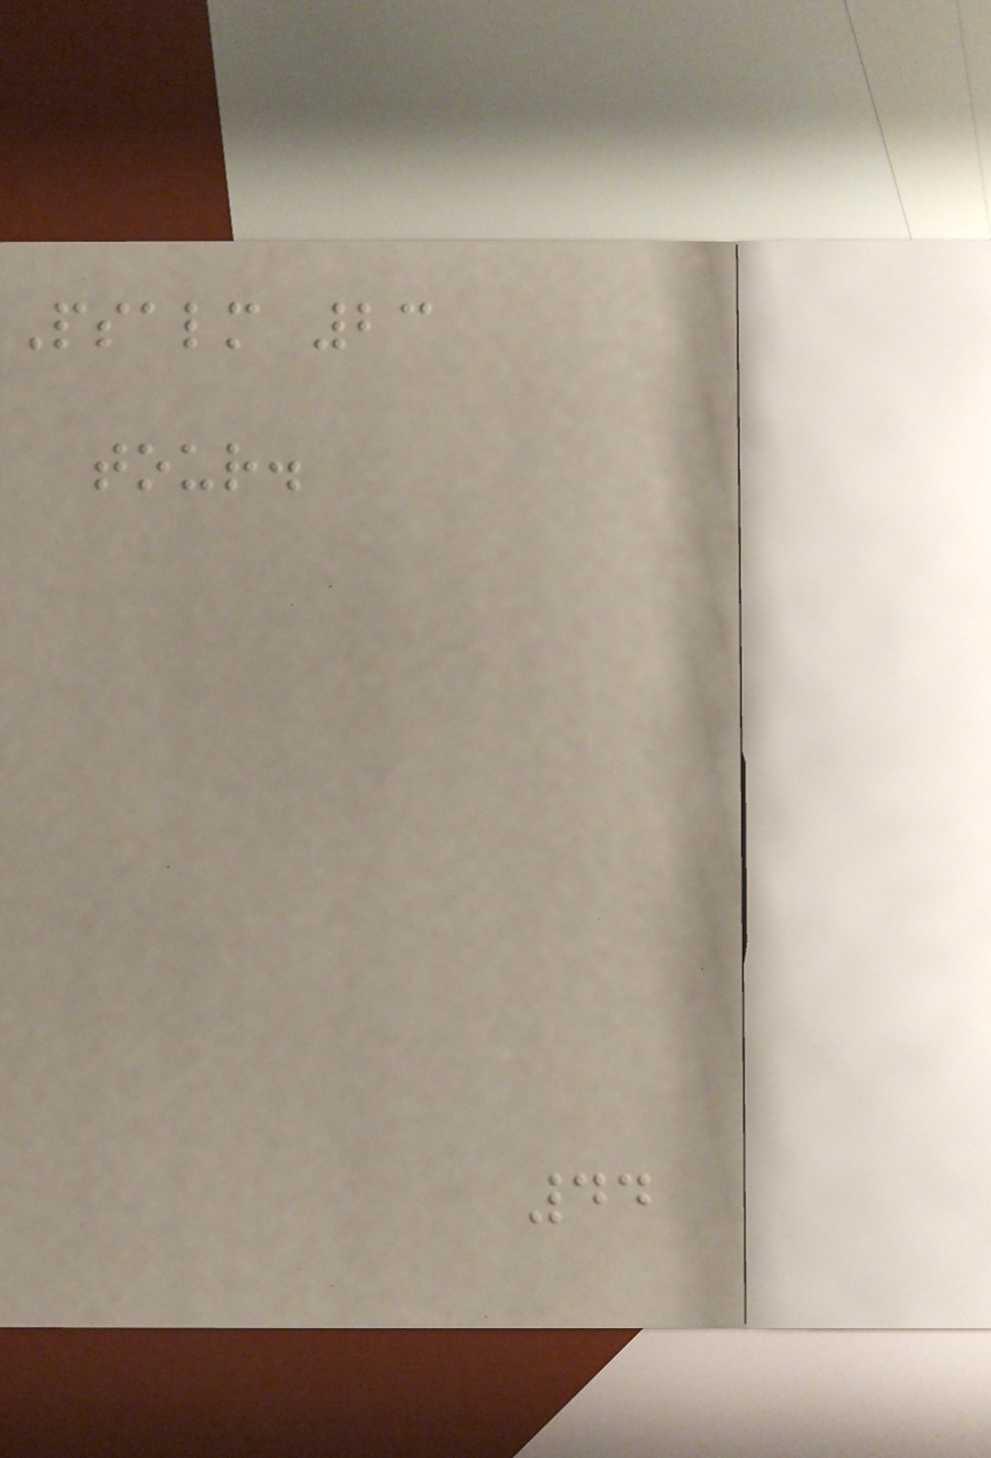Psalm 23
tour.
44
